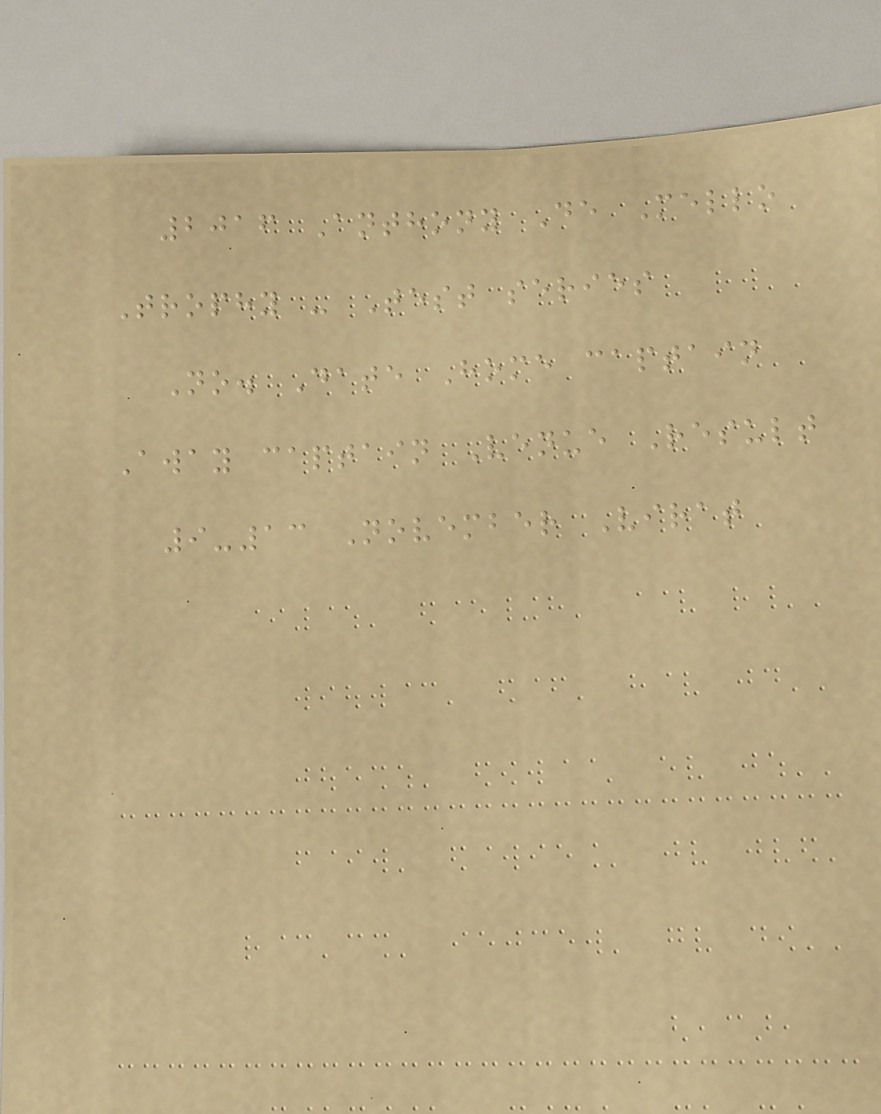2016 Anthony De Mello
Trophy - Test series
No. Date Home captain
Away captain Venue Result
9-13 November Virat
